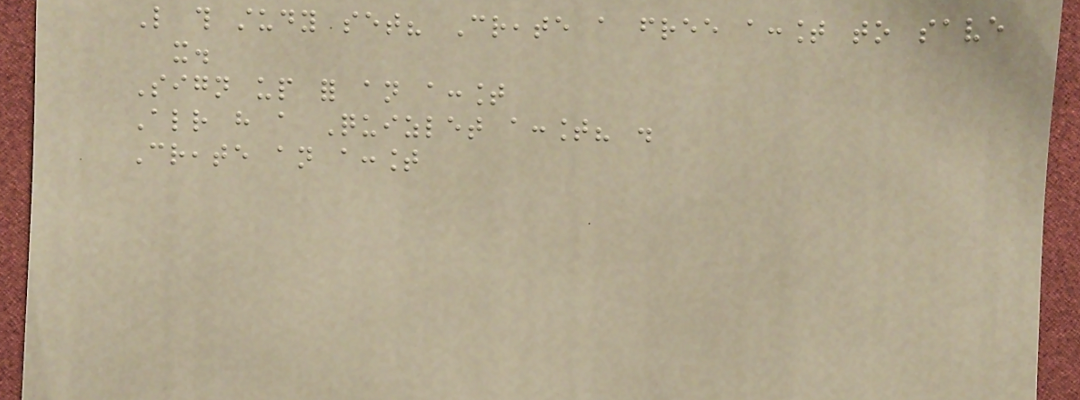Like this study set? Create a free account to save
it.
Sign up for an account
Already have a Quizlet account? .
Create an account
